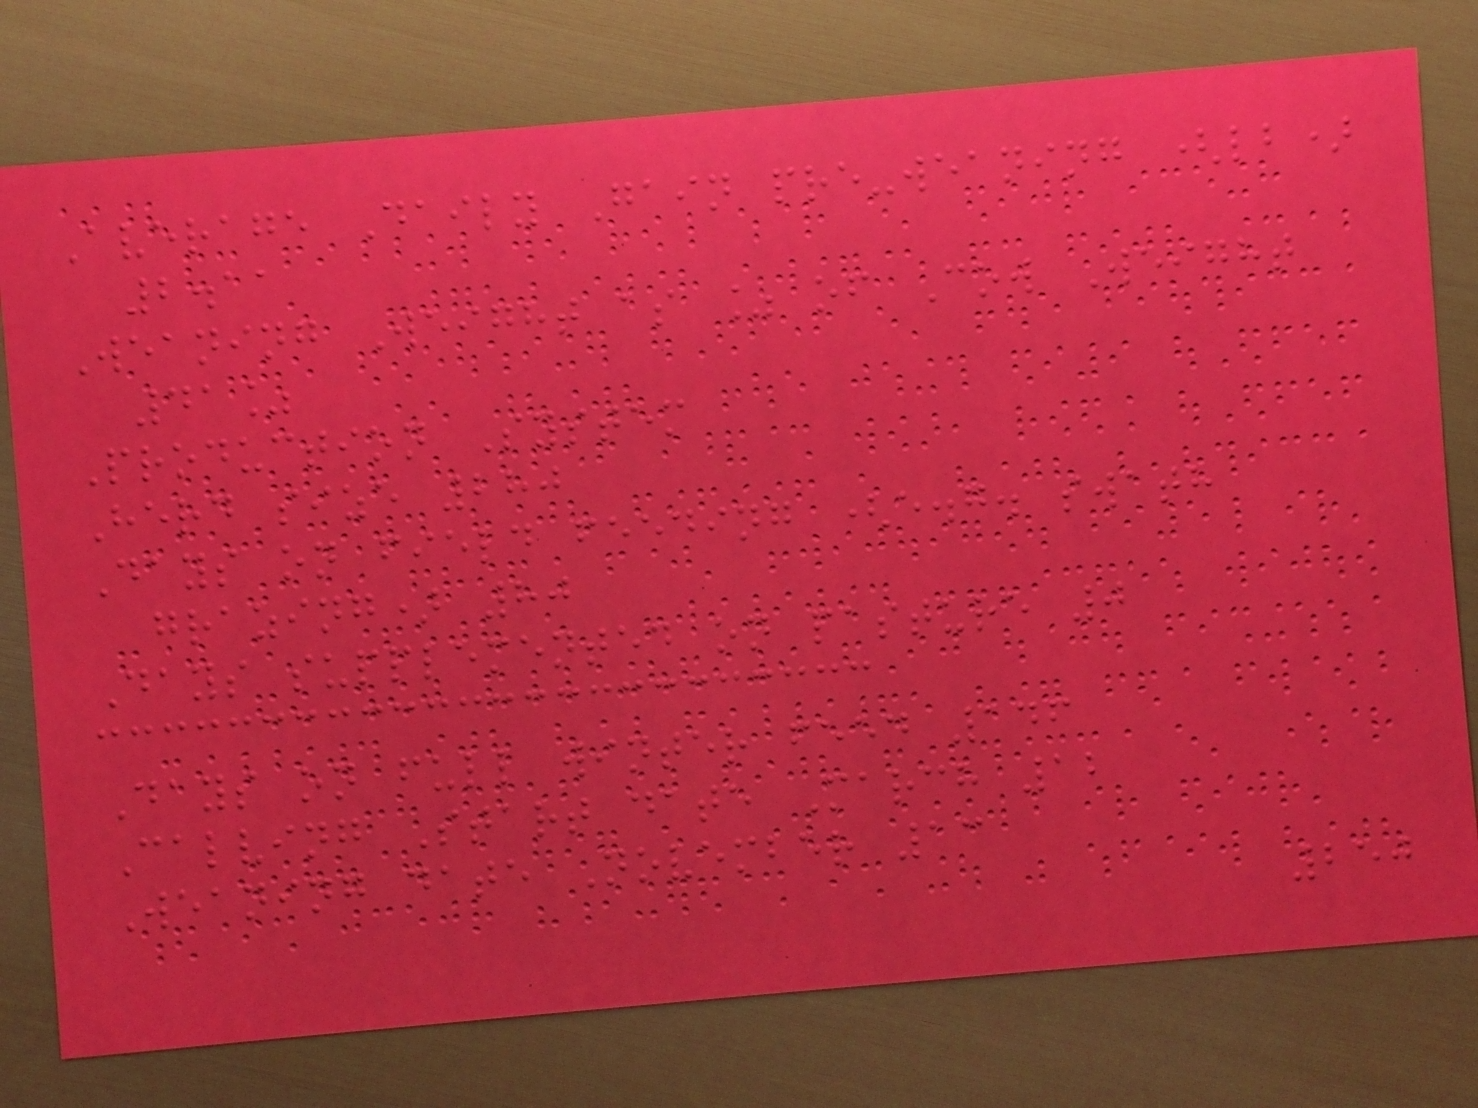Average Daily Gain pre-weaning (lb)
2.11
Weaning Weight as % of Cow Weight
41%
Production System
Herd size 280
Days on field feeding (e.g. swath
grazing) 80
Days supplemented on pasture 0
Days on full winter feed 146
Calving Start date March 12
Weaning date November 13
250
